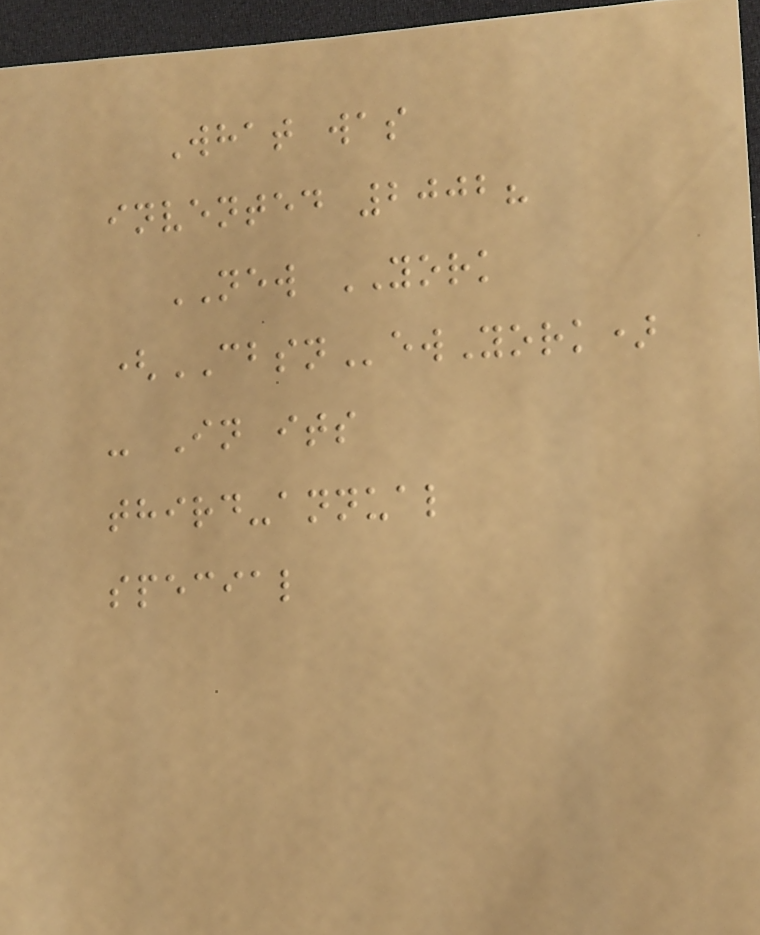What was
invented 2002?
NEW YORK
(CBSNewYork)
- In its
third-annual
special
